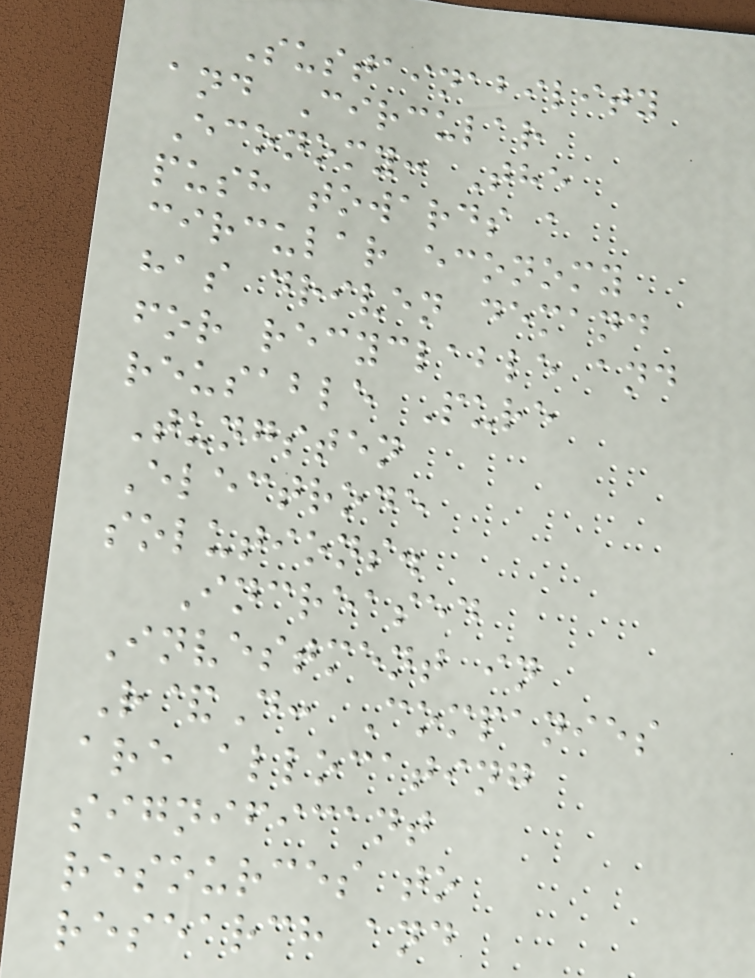Sustainability
and Circular
Economy: The
push towards a
circular economy
has driven demand
for recyclable and
reusable Pure
Tungsten
Electrode
solutions.
Increased
Investment in
R&D: Companies
are allocating
significant
resources to
research and
